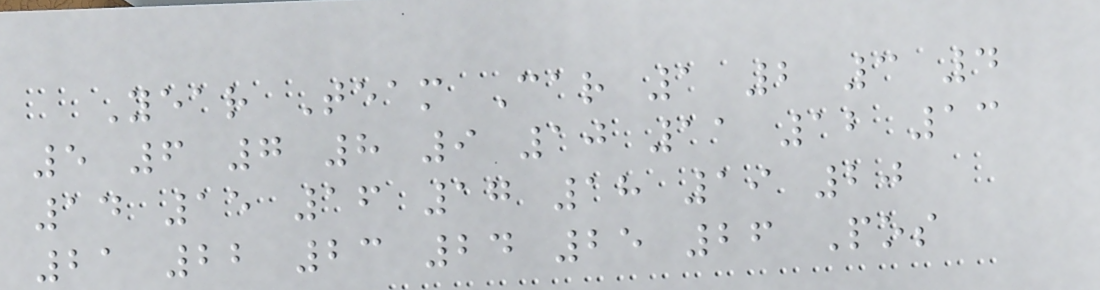Year Team Car 1 2 3 4
5 6 7 8 9 10 11 12 13
14 15 16 17 18 19 20
21 22 23 24 25 26 Pos
